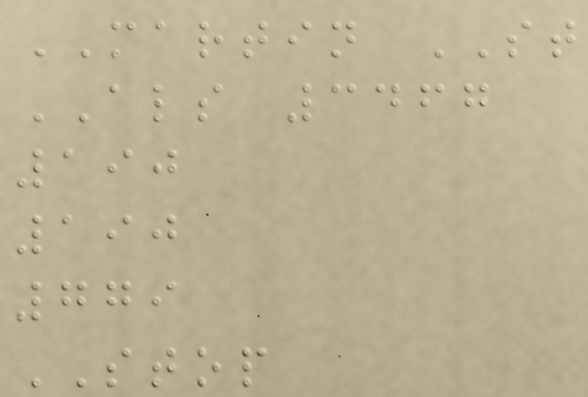MARTIN ST
ALS 3467
190
190
779
STOP
